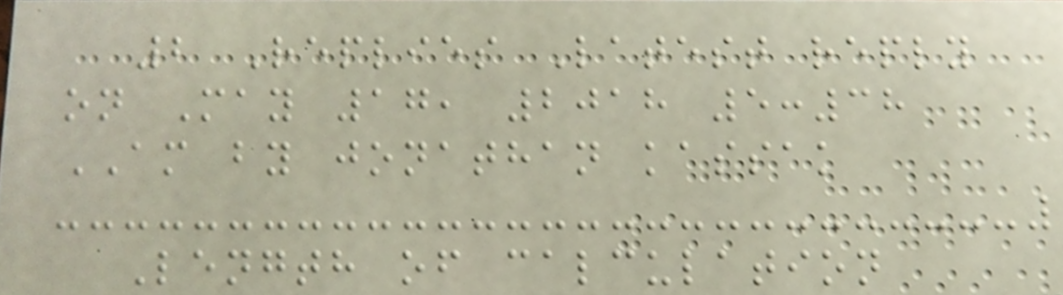2 Replies Latest reply
on May 17, 2018 5:38
AM by jonathan kassak
Length of calculation
